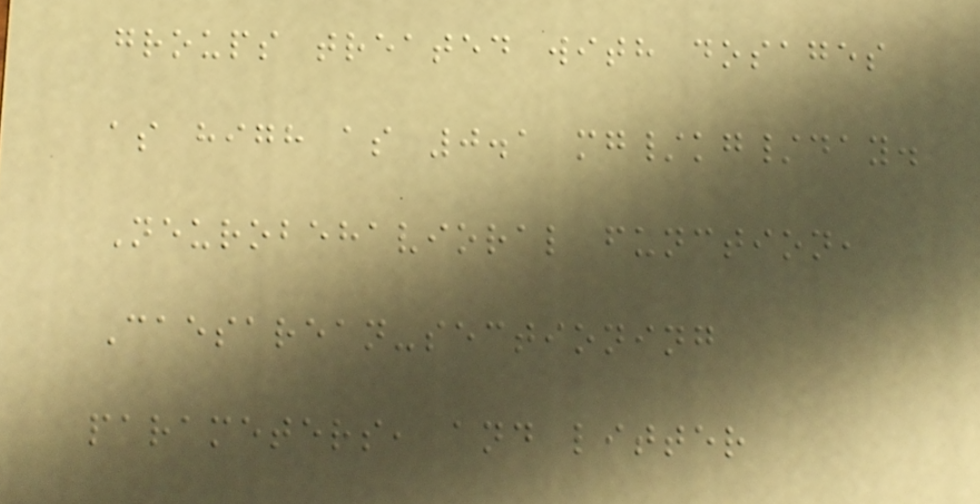groups treated with dosages
as high as 0.1 mg/kg/day.
Neurobehavioral function,
Caesarean-sectioning
parameters, and litter
